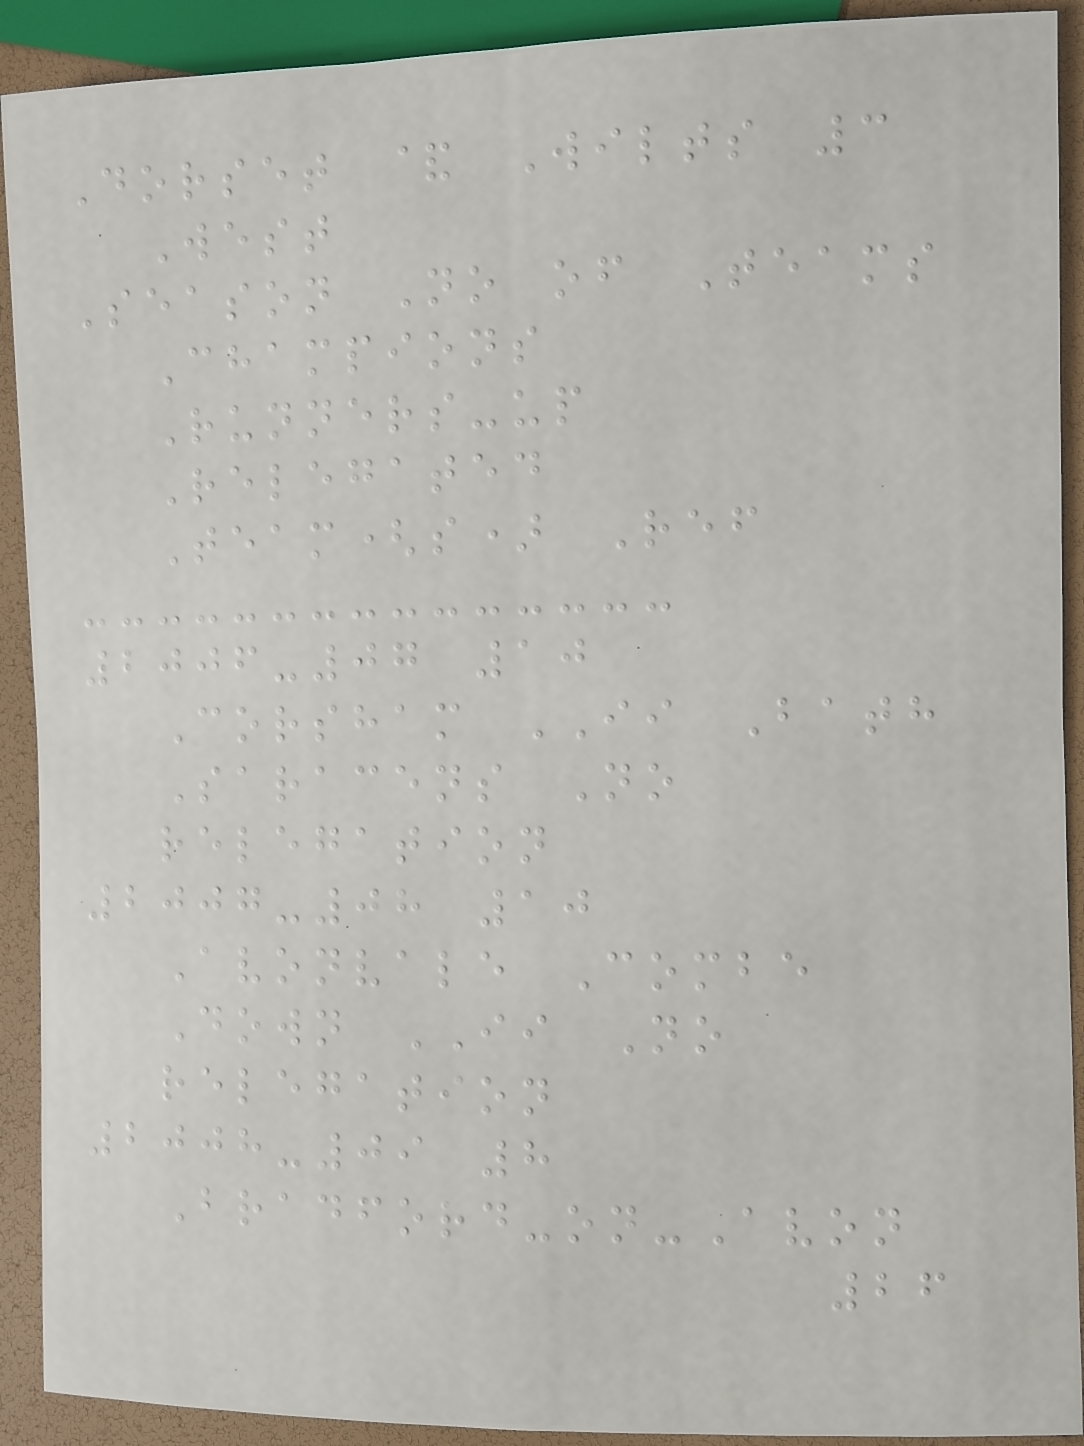Dorset & Wilts 3
West
Season No of Teams
Champions
Runners-up
Relegated
Team(s) Ref
2006-07 10
Corsham II Bath
Saracens No
relegation
2007-08 10
Avonvale Combe
Down II No
relegation
2008-09 8
Bradford-on-Avon
26
